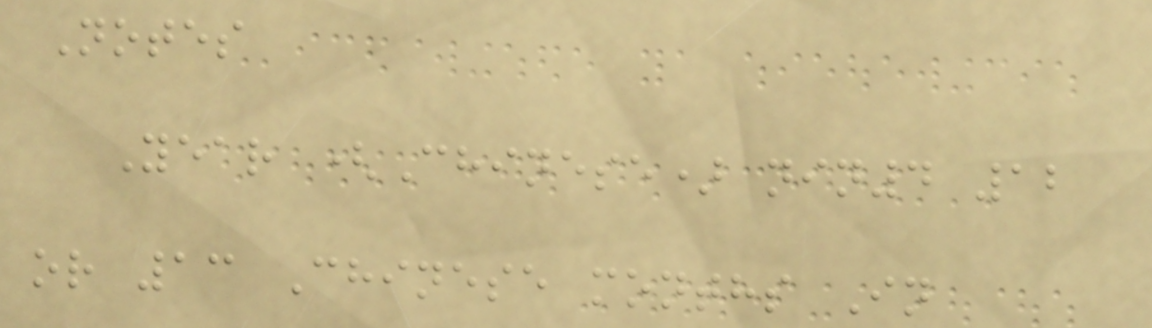Notes
Year (Chinese) nin4 12
or 13 Chinese months In
